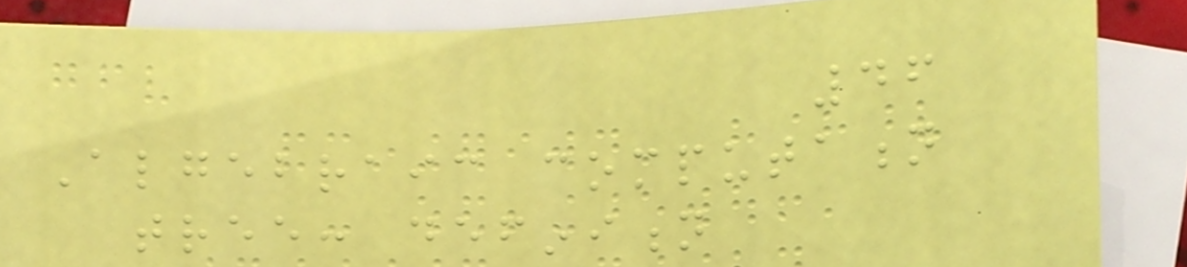46
Algebraic computation
tree: definition
